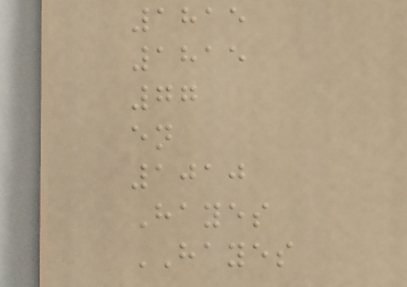1815
1815
77
en
1010
Hayes
HAYES
